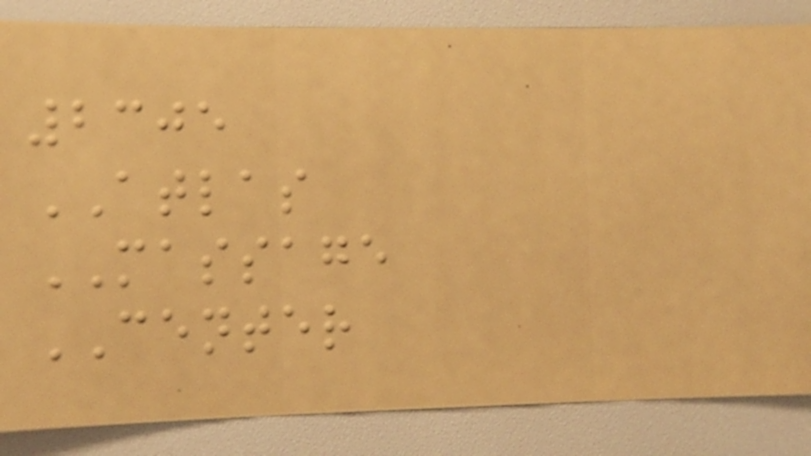2305
ATLAS
MASSAGE
CENTER
